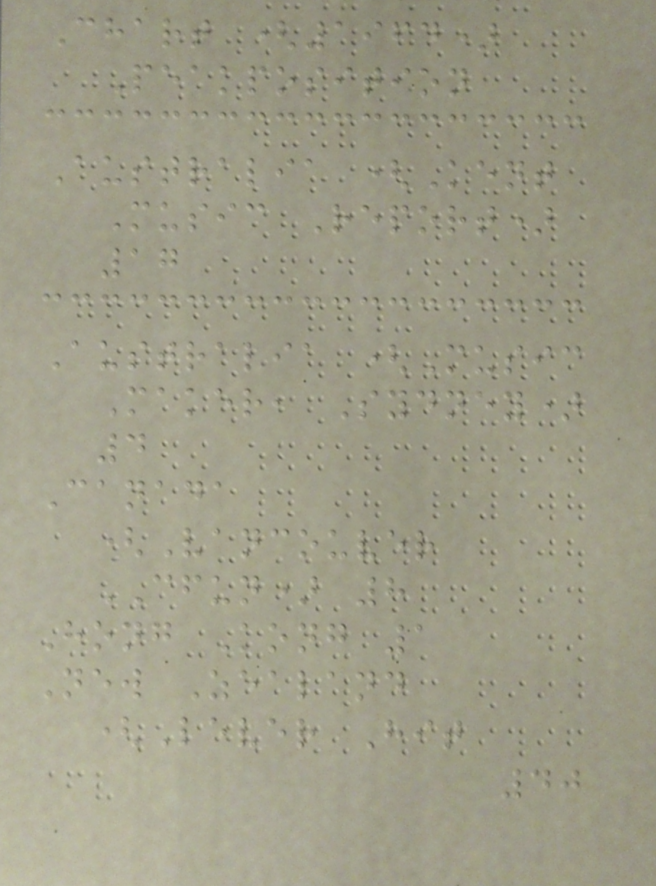Chart (1964)
Peakposition
Australia (Kent
Music Report)
17
Australia (Music
Maker, Sydney)
4
Canada
(Vancouver
CFUN) 8
Hong Kong 1
New Zealand
(Lever Hit
40
